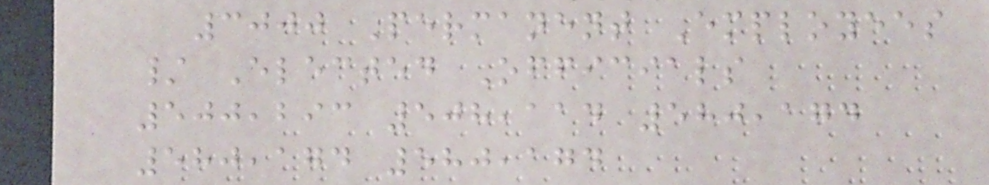3000 Permanent Employees
/ Elected Officials
500,293 508,114 580,174
580,174 580,174
